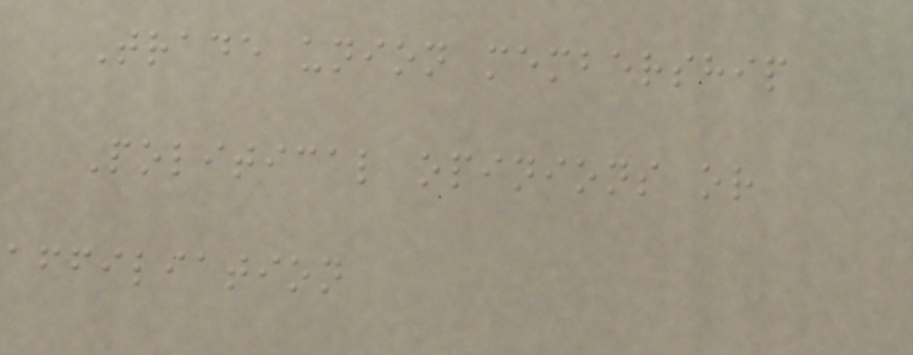Trade union membership
Political opinions or
affiliation
